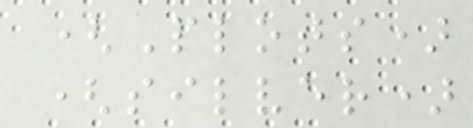(Plots)
(silver)
